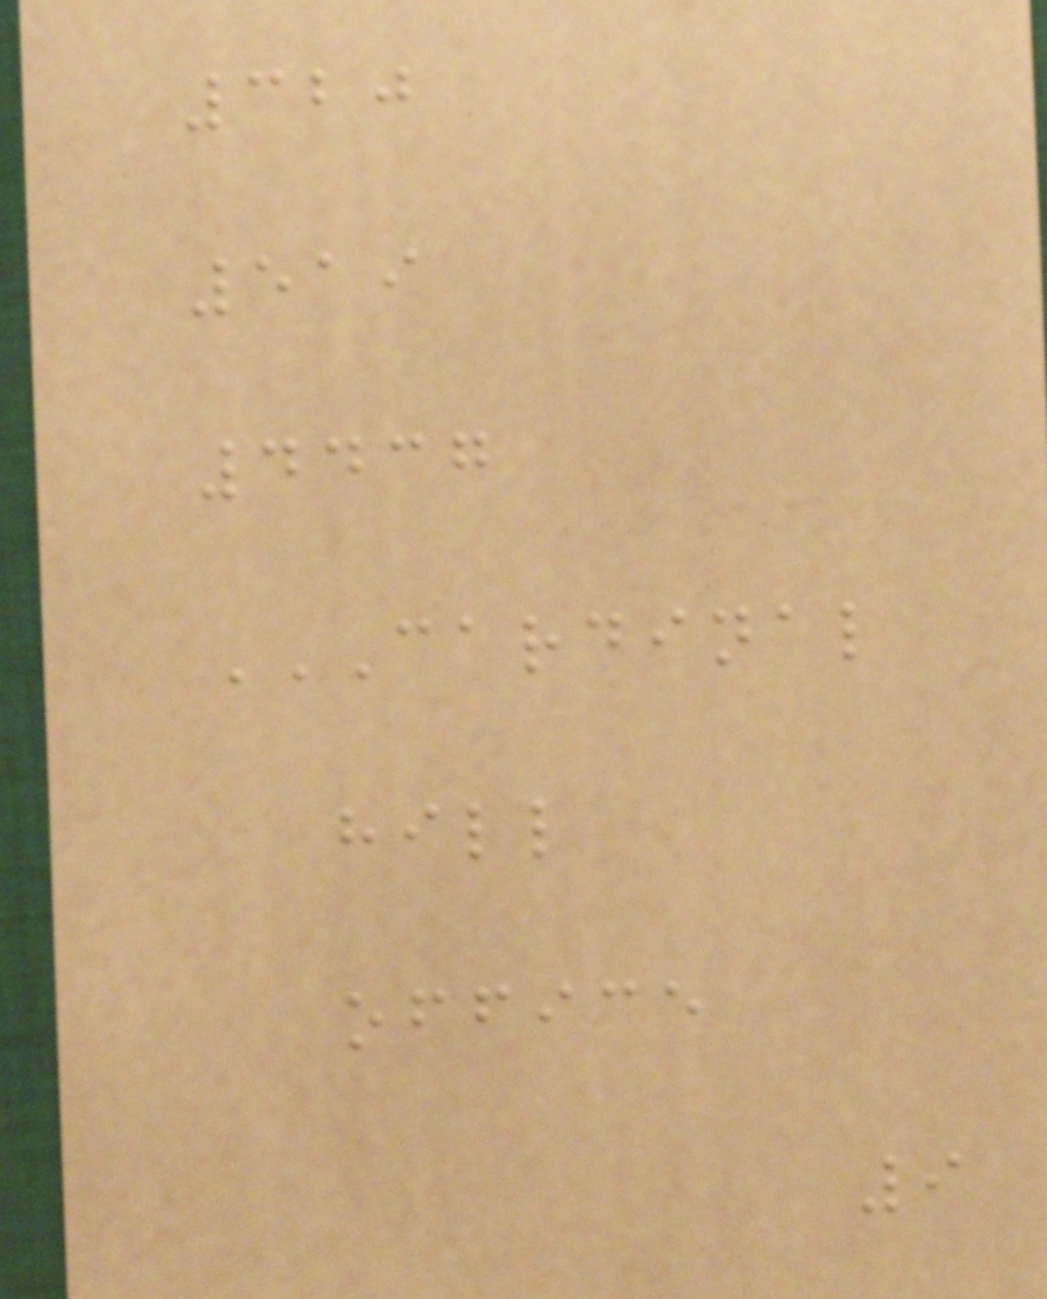320
519
4437
CARDINAL
HILL
OFFICE
9
